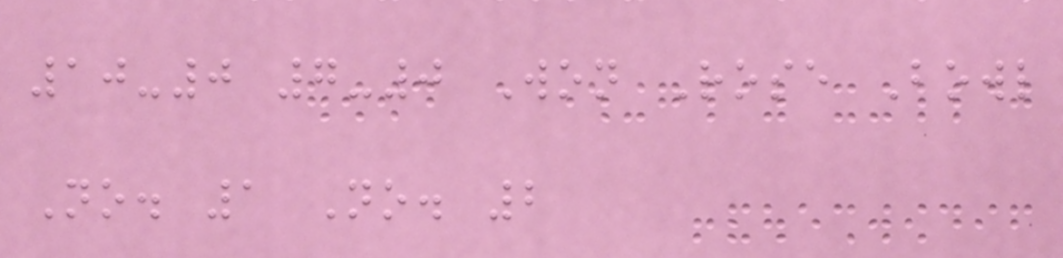10-0 7-0 Won Rose Bowl
No. 1 No. 2
